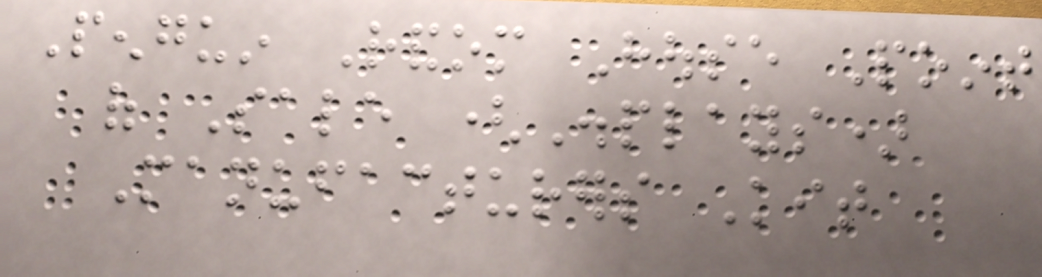Penguin Random House Point
of Sale (Displays)
Manufacturers Kit
